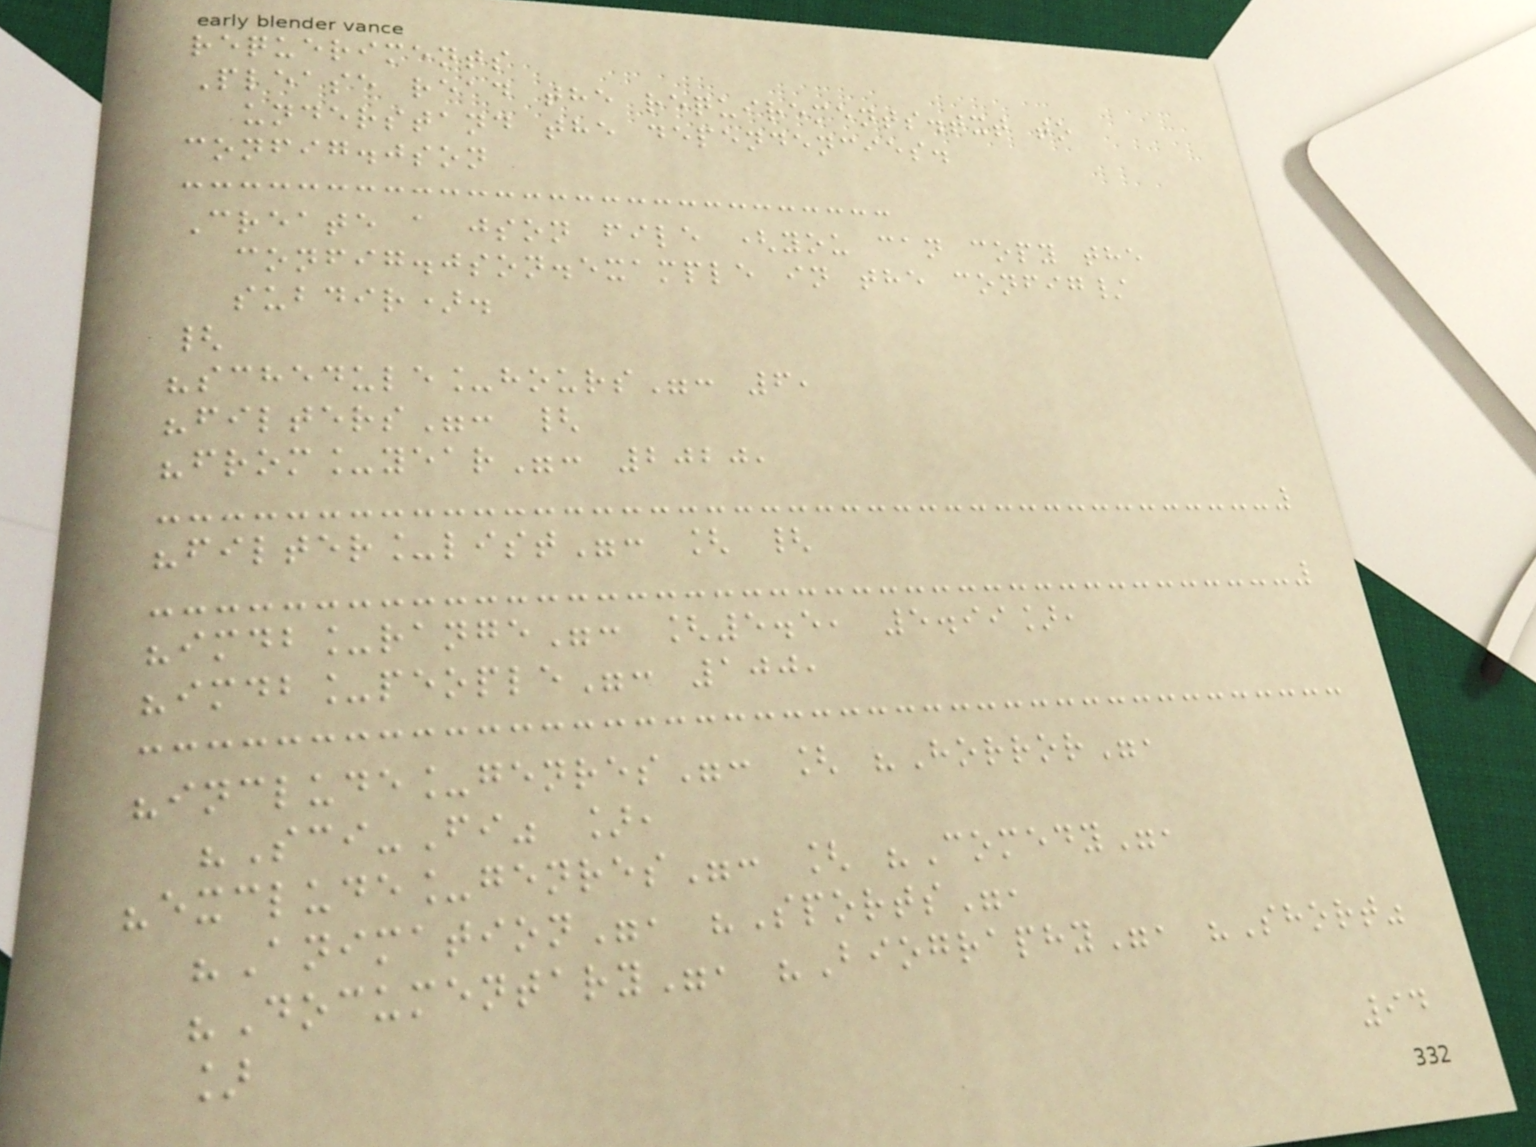requeriments
Please read the requirements.txt to
understand the dependencies.
config.json
Create a json file (you can copy the
config.json.example in the config/
subdir).
{
"schedule_hours": 6,
"filters": {
"from_year": 2020,
"filter_list": [ {
"imdb_range": [5.5, 5.99],
"imdb_people": 100,
"include_genres": [ "Horror",
"Sci-Fi" ],
"exclude_genres": [ "Comedy",
"Animation", "Sports",
"Documentary", "Biography", "Short"
]
94
